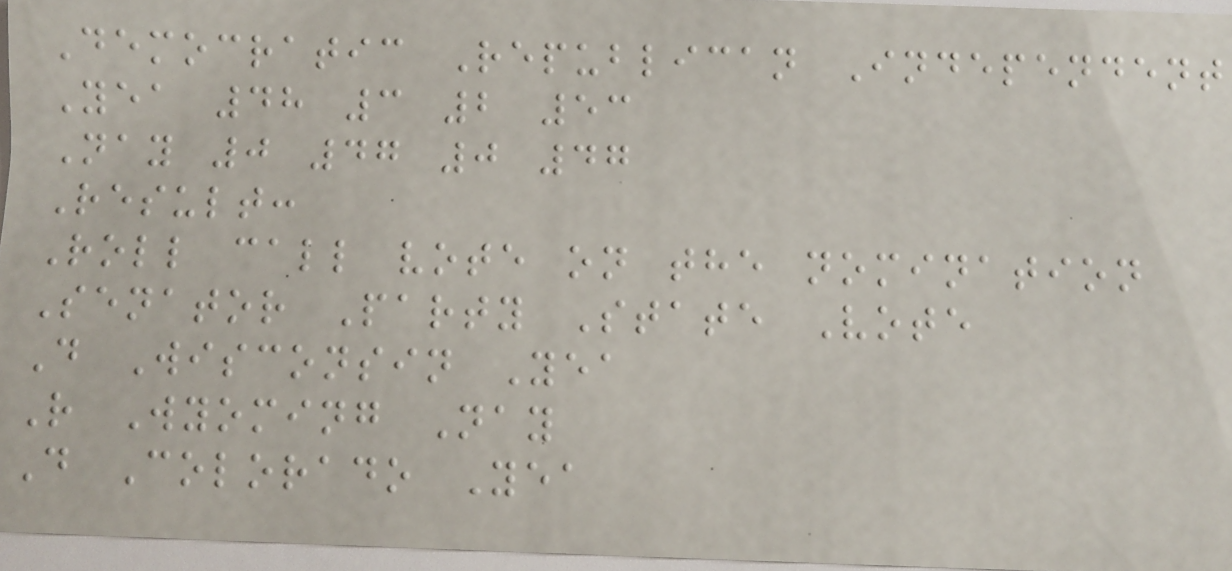Democratic Republican Independent
Yea 48 3 2 53
Nay 0 47 0 47
Result:
Roll call vote on the nomination
Senator Party State Vote
D Wisconsin Yea
R Wyoming Nay
D Colorado Yea
